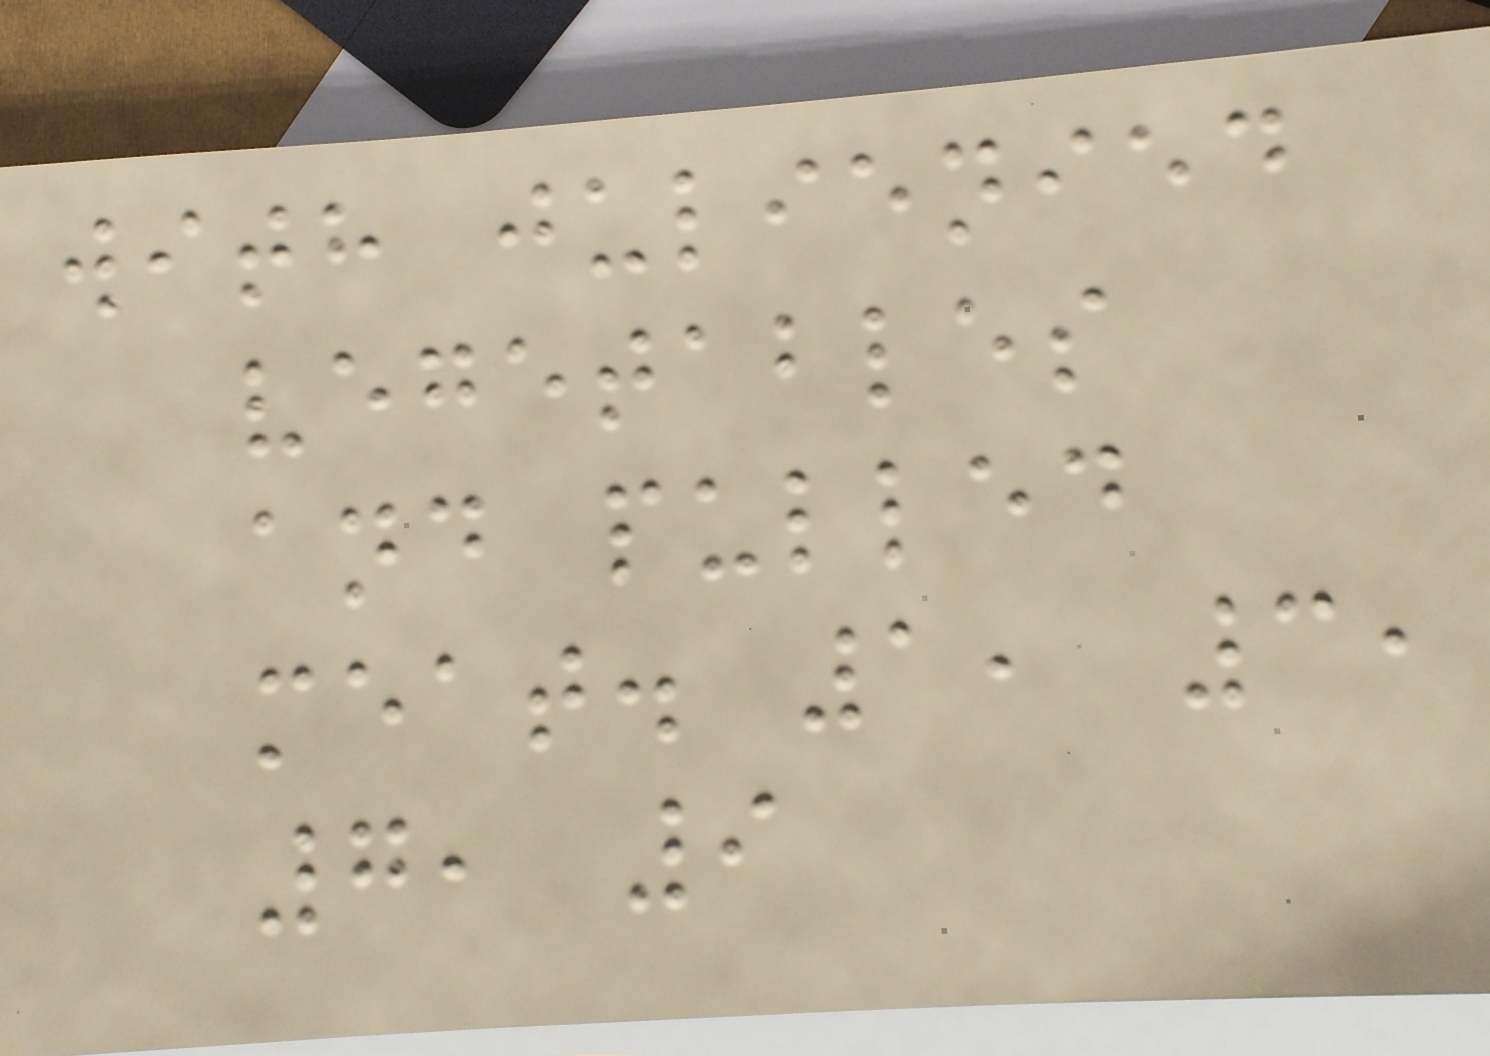with julienied
vegetables
and pulled
meat. 1, 3,
7, 9
